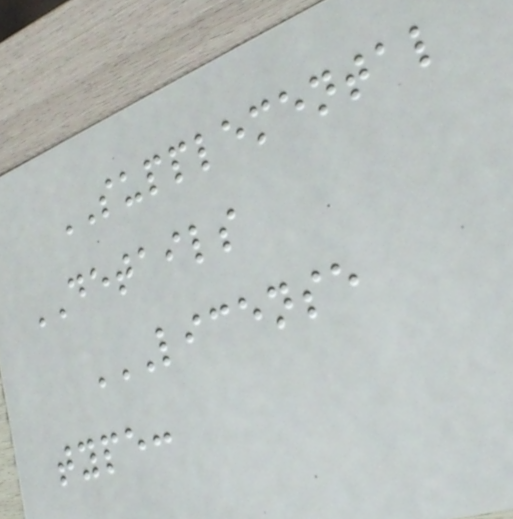SUPPLEMENTAL
DETAILS
LICENSE
TYPE:
